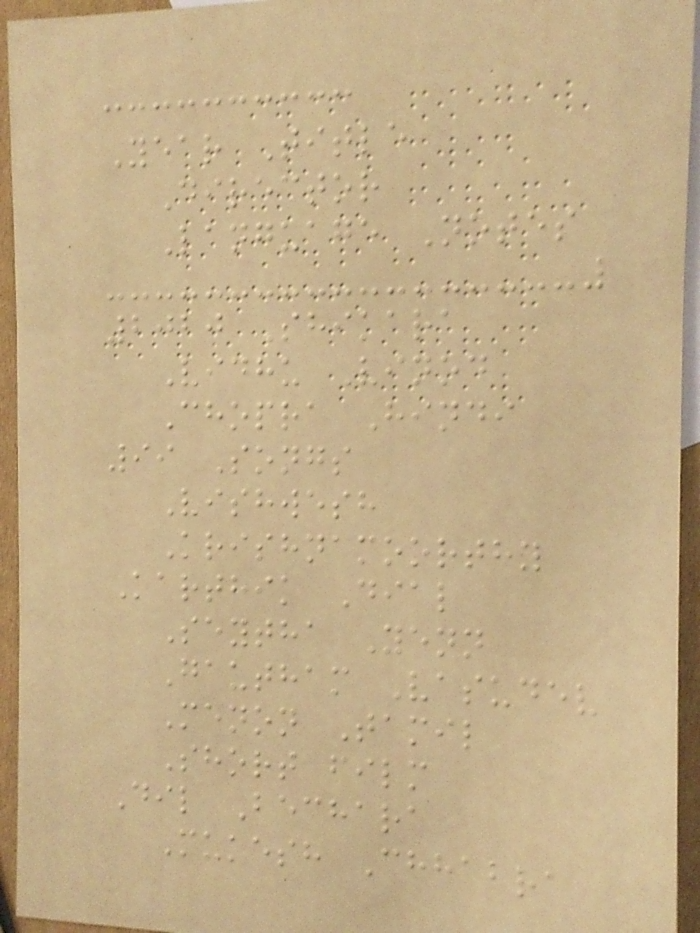Year Title
Director
Language Notes
2020 Shikara
Vidhu Vinod
Chopra Hindi
99 Songs
Vishwesh
Krishnamoorthy
Karthik Dial
Seytha Yenn
Gautham Vasudev
Menon Tamil
Short film
Dil Bechara
Mukesh Chhabra
